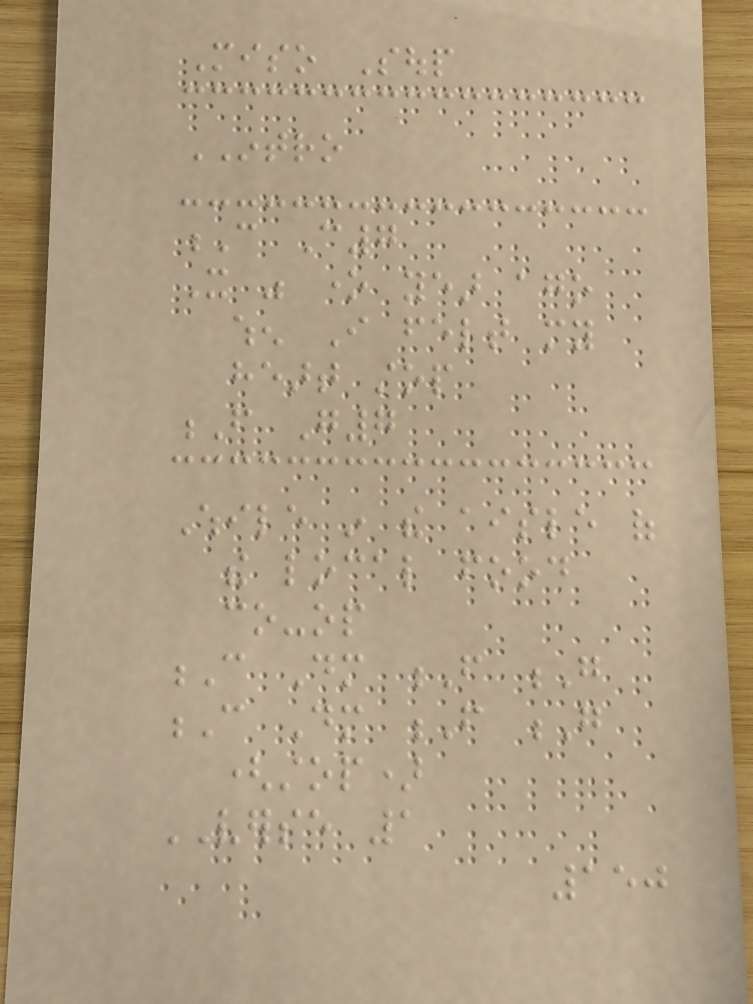Miso Soup
INTRO
C C7
It was one year ago
when I felt my
heart stop
F G7
While in the aisle of
the local food
co-op
C Dm F G
C Dm F G
(stop)
VERSE 1
150
